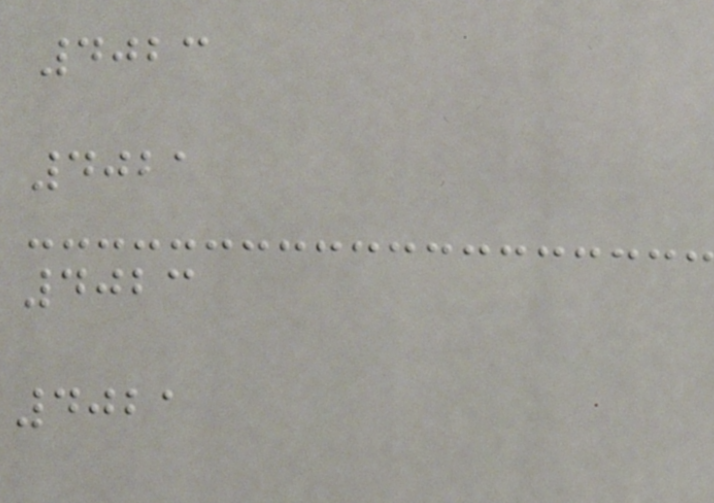4023
4021
4023
4021
